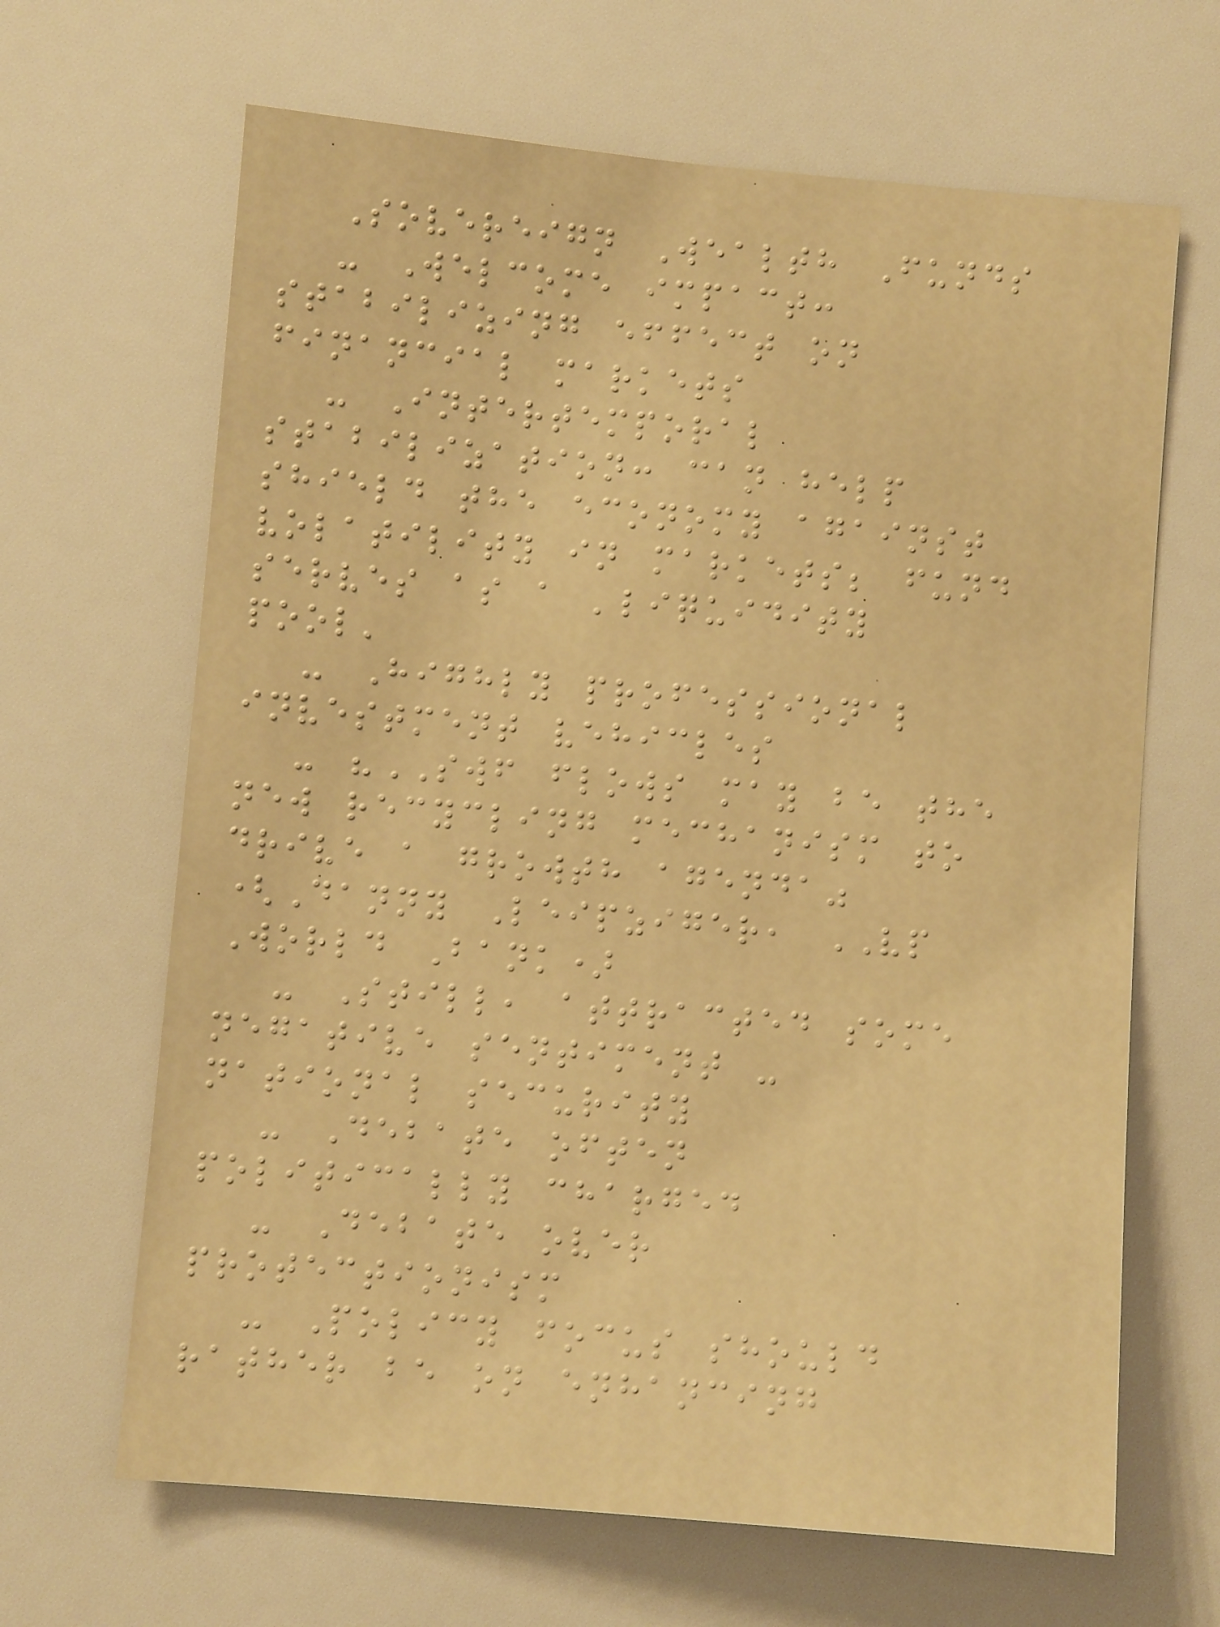Sovereign Wealth Funds
- Welcome impact:
stabilizing effect on
financial markets
- Intertemporal
stabilization: can help
shield the economy against
volatility in markets; fund
serves as a 'liquidity
pool'
- Highly professional
investment vehicles
- "SWF flows may be the
new recycling mechanism to
drive a growth agenda"
(Danny Leipziger, VP
World Bank)
- Still, attracted some
negative sentiment -
national security
- Debate often
politically charged
- Debate over
protectionism
- Policy focus should
rather be on enhancing
